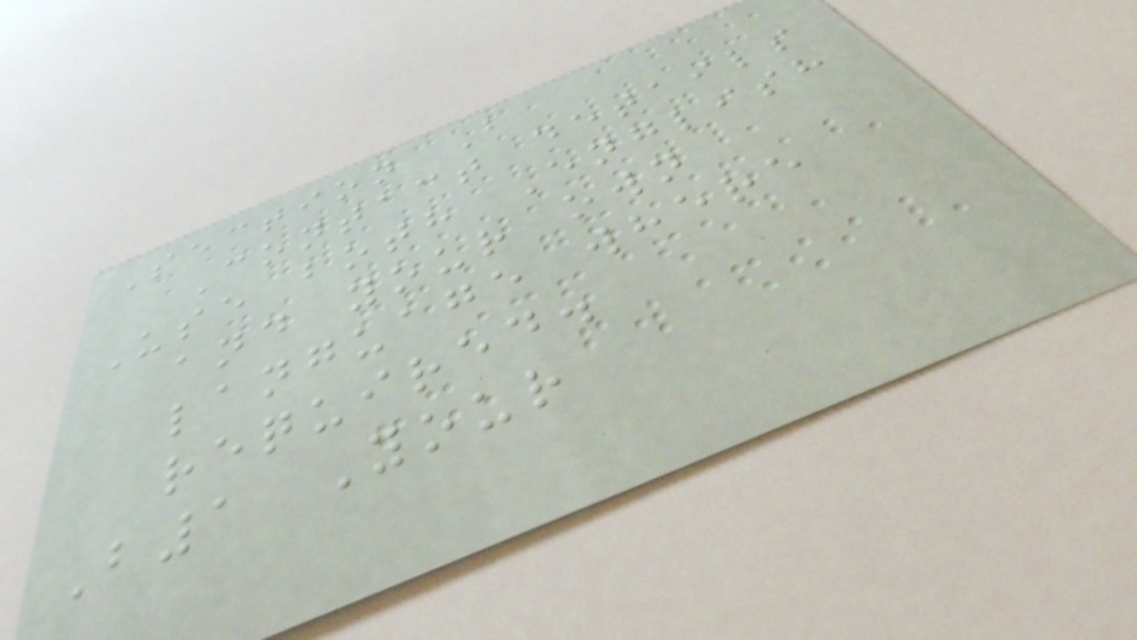Section B
Contact details
Use both English
and your own
language where
required.
B1 Your
